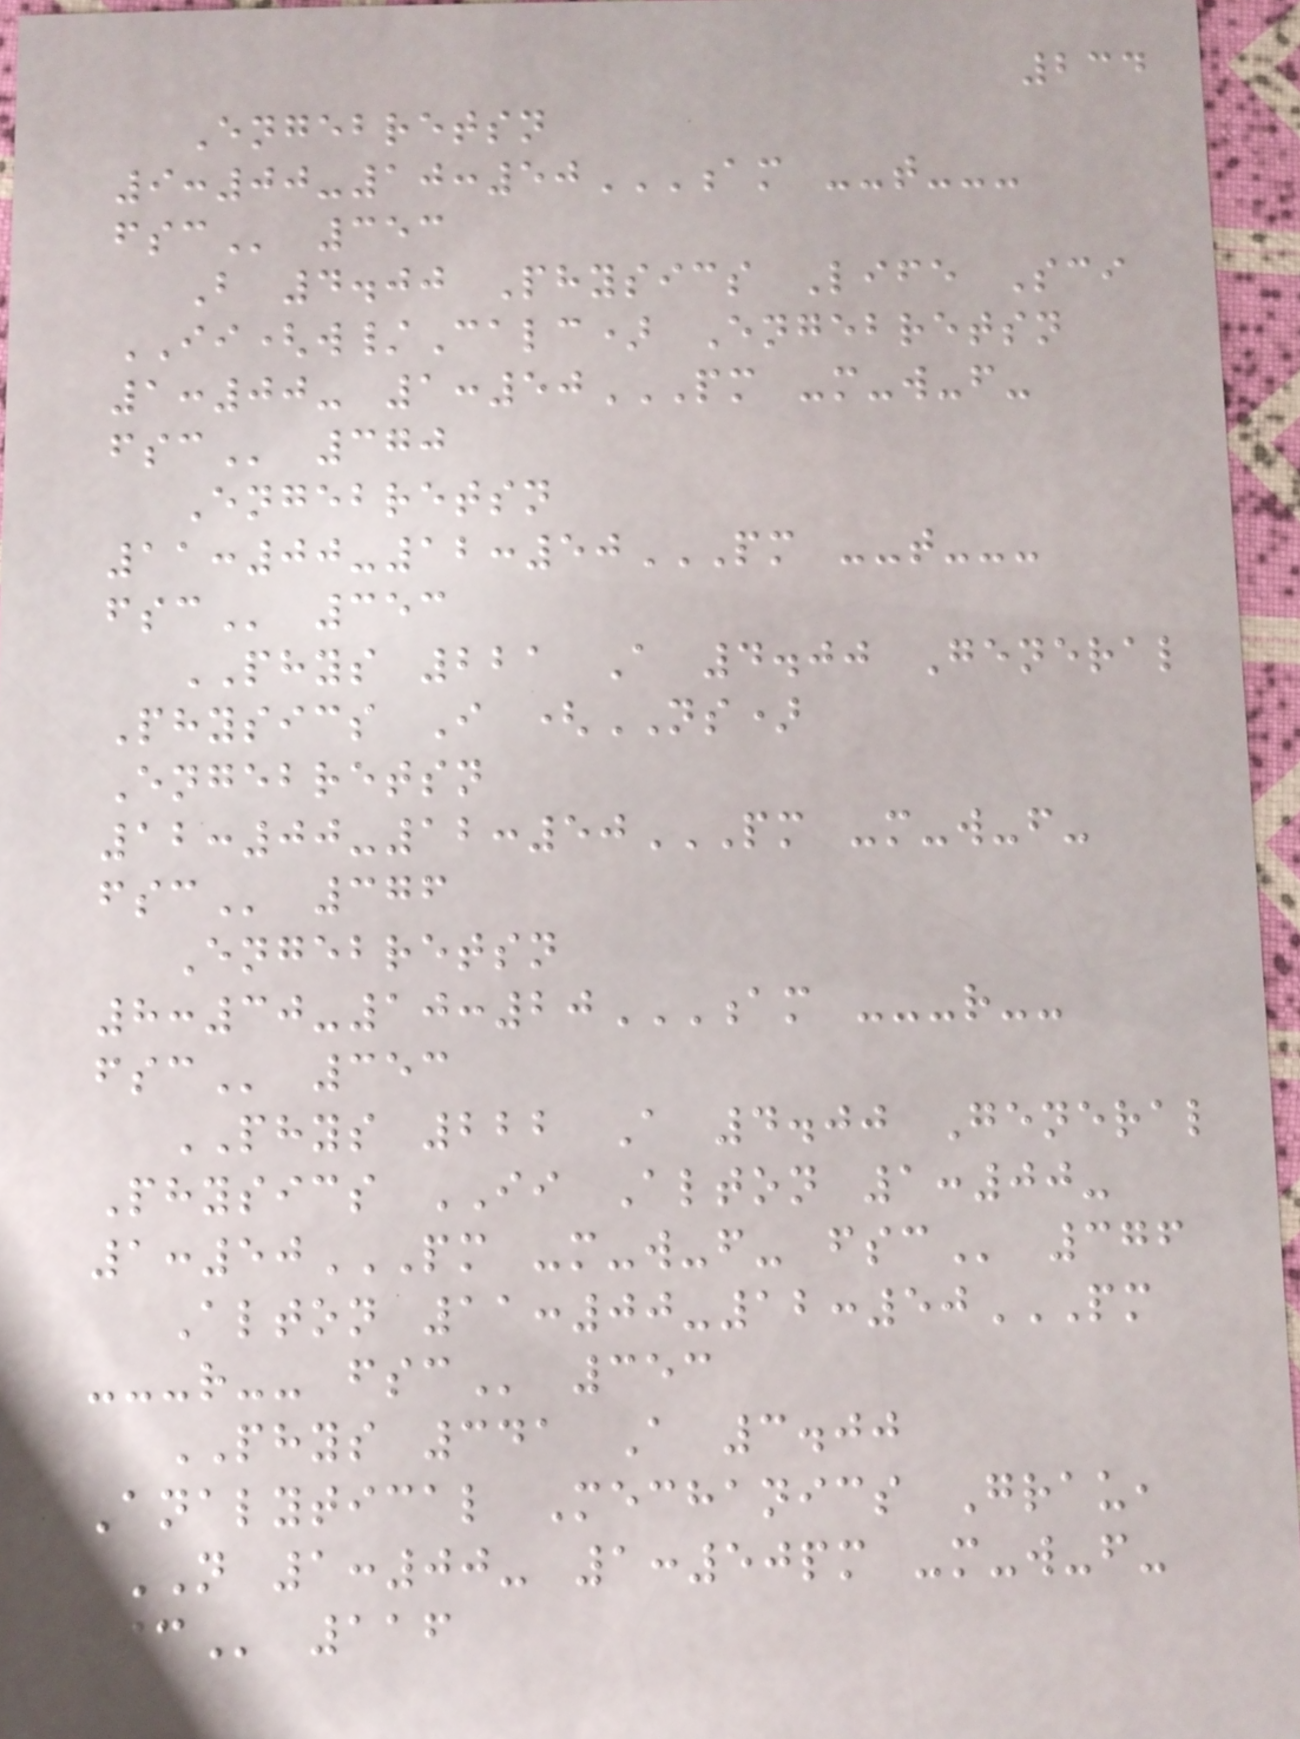234
Engebretsn
9:00-10:50AM --T---
FSC 353
B 4.00 Physics Life Sci
II(w/Calc) Engebretsn
1:00- 1:50PM -M-W-F-
FSC 370
Engebretsn
11:00-12:50PM --T---
FSC 353
PHYS 221 A 4.00 General
Physics I (NS)
Engebretsn
12:00-12:50PM -M-W-F-
FSC 376
Engebretsn
8:30-10:20AM ---R--
FSC 353
PHYS 222 A 4.00 General
Physics II Alton 1:00-
1:50PM -M-W-F- FSC 376
Alton 11:00-12:50PM
---R-- FSC 353
PHYS 341 A 3.00
Analytical Mechanics Grau,
N 1:00- 1:50PM -M-W-F-
FSC 116
